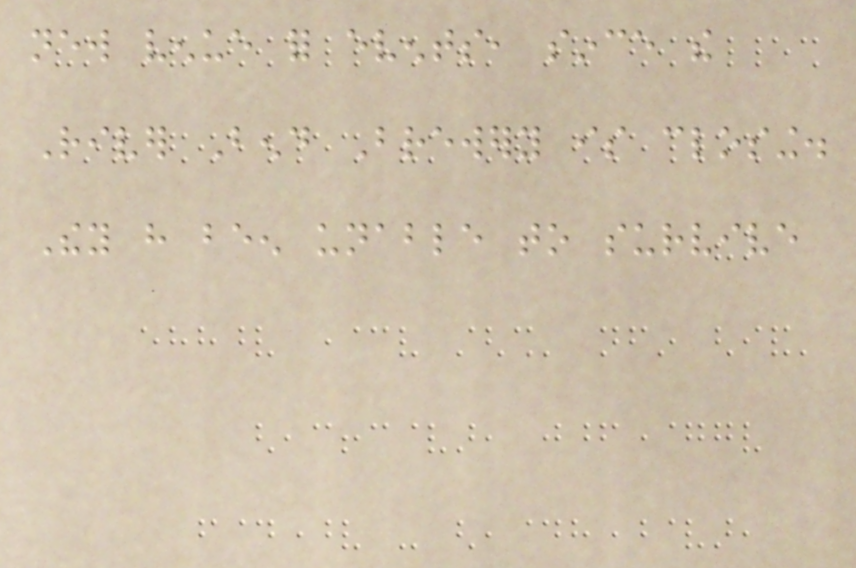new venue for events, since the
River Bend Brewery is closing.
They have been unable to survive
